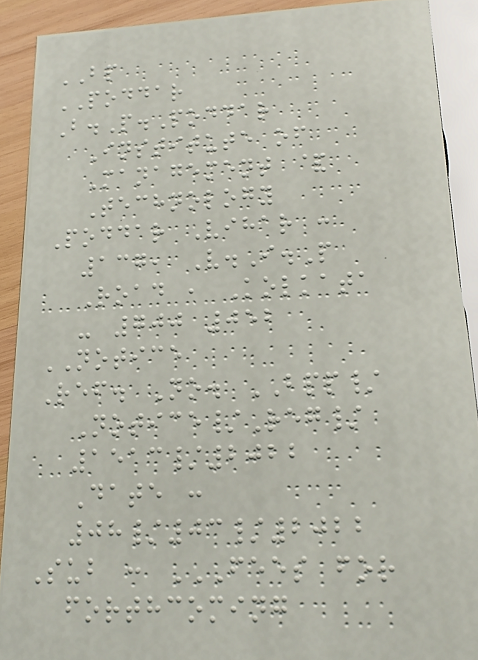BP
PODDAR
B.P.Poddar
Institute of
Management &
Technology
Poddar Vihar :
137, V.I.P
Road , Kolkata
- 700 052
NOTICE
Ref. No. BPP/
Notice/Reg/
1513/2022
Date :
08/03/2022
Sub : FEES FOR
FORTHCOMING
